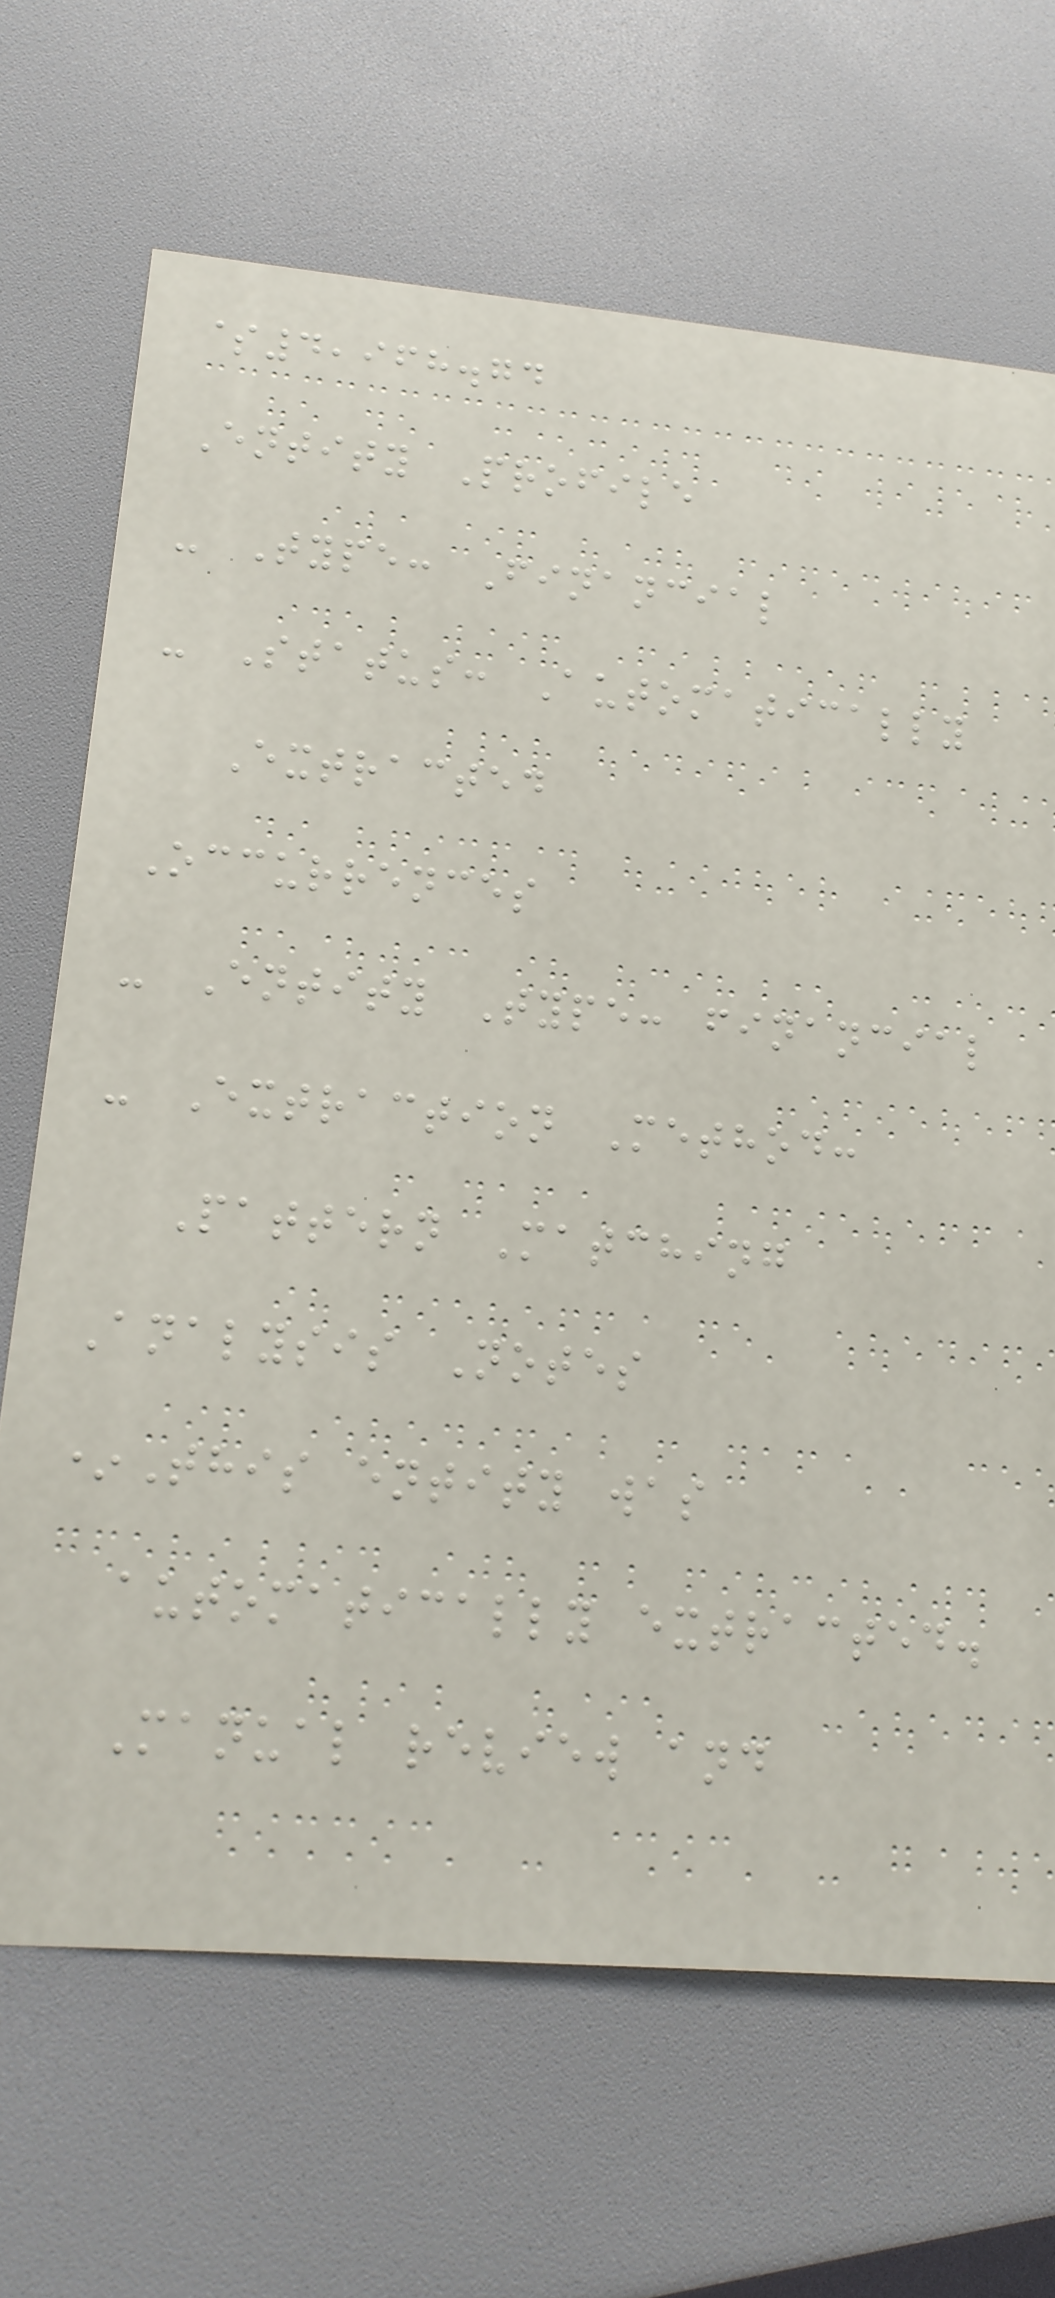$4,968.74
Entity Profile
- Type: Financial
- Status: Automatically
Extracted
Occurrences
- Entity Type: financial
- Extraction Method:
Pattern Matching
Analysis Notes
*This entity was
automatically extracted.
Manual review and
